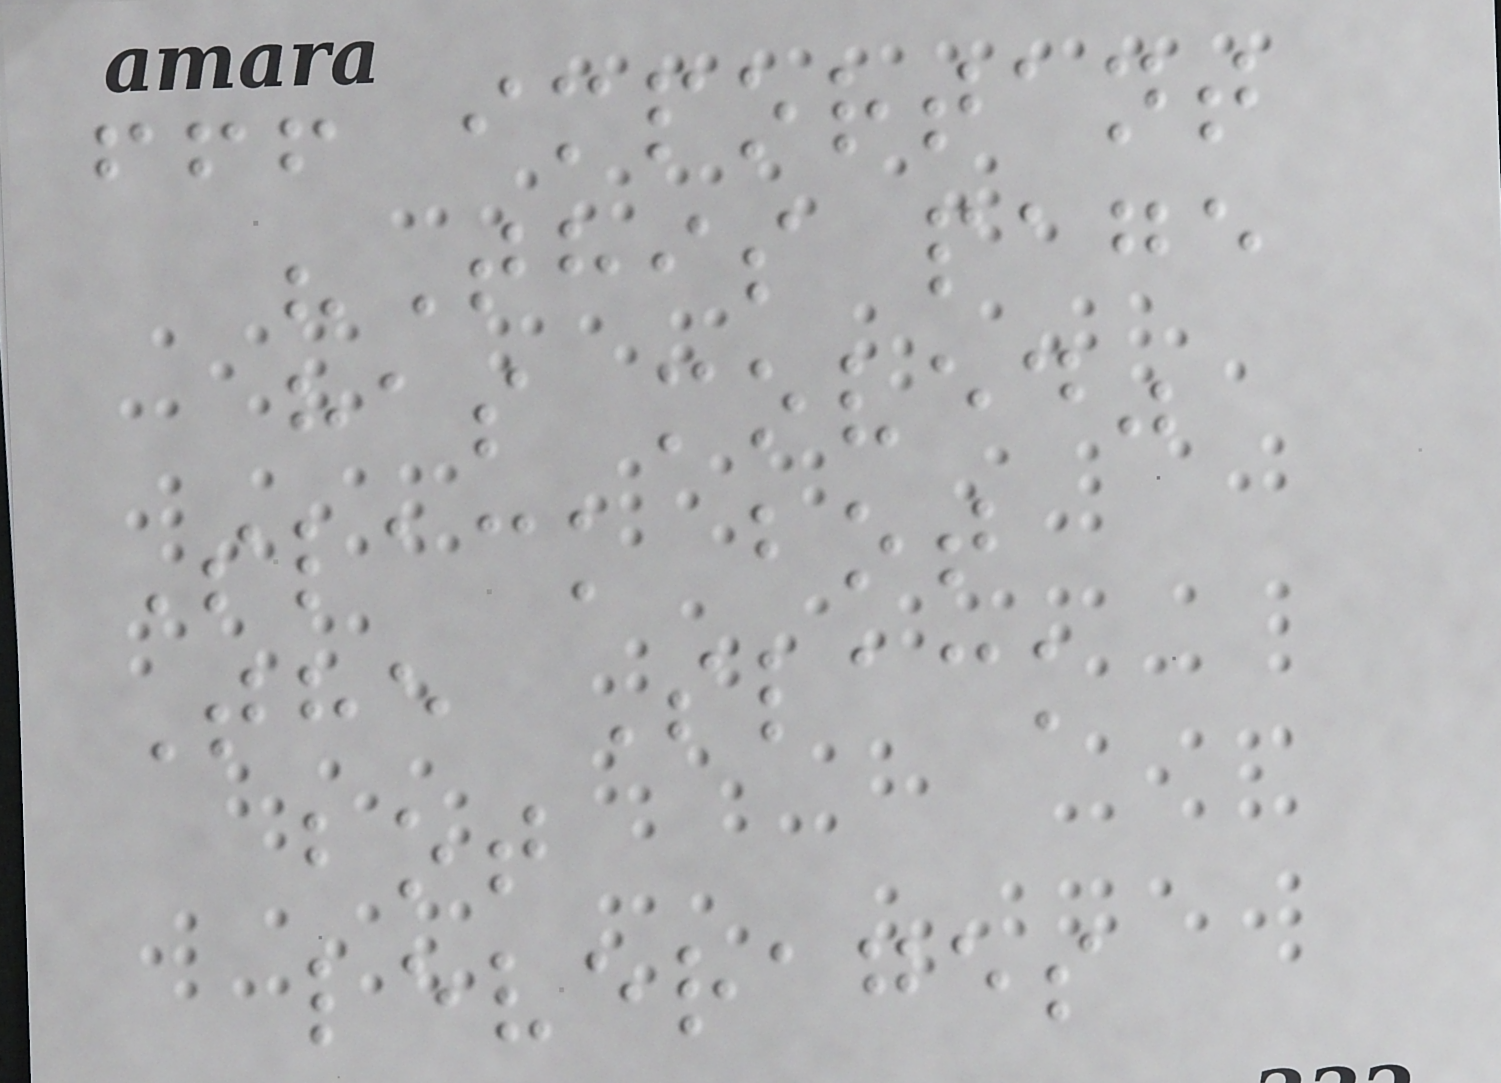!!! important
"This page
has moved"
Slack bot
The Slack
bot
leverages
